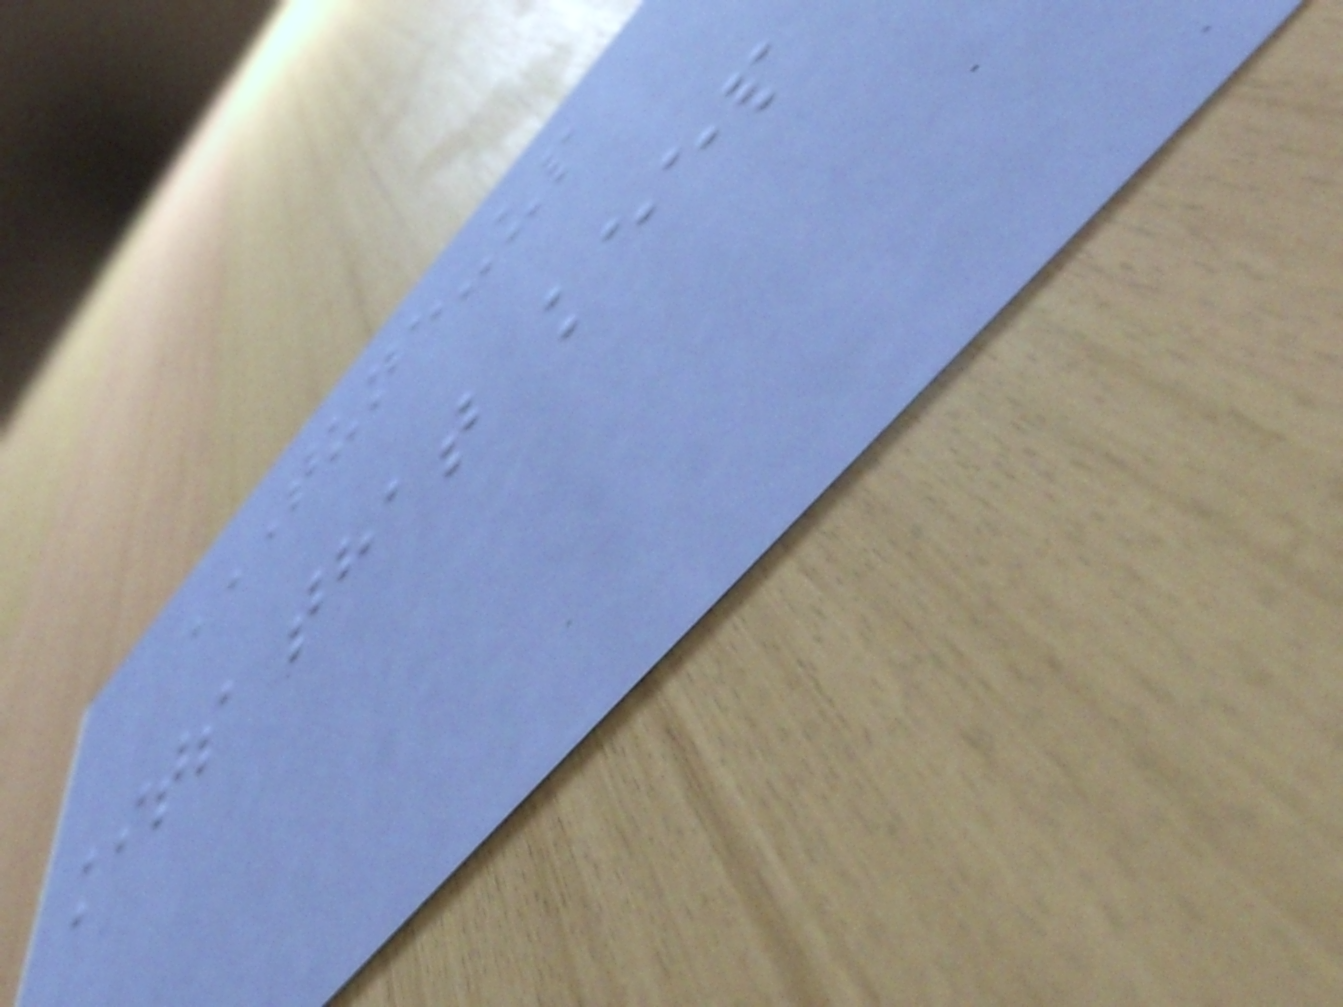TUNE-UP
KITS THAT KEEP
